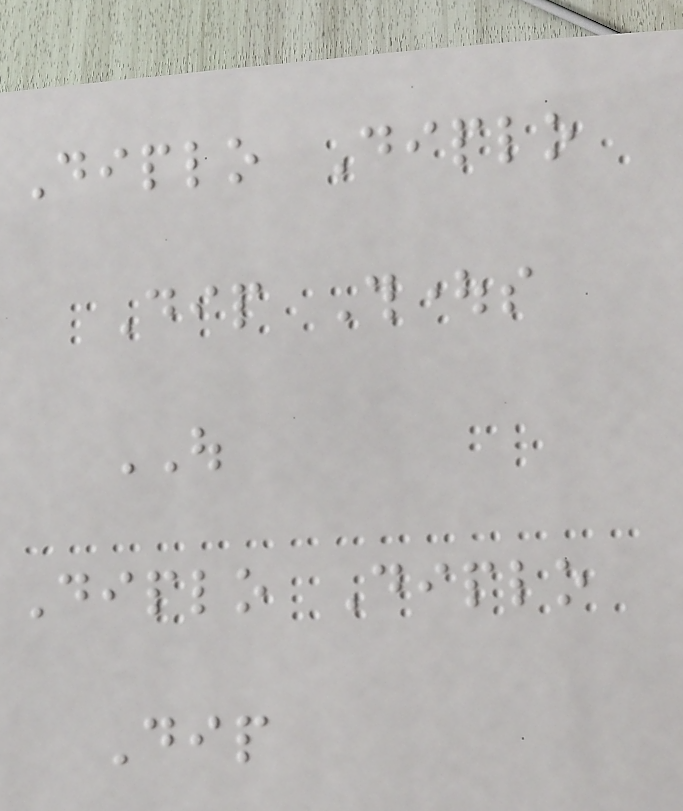Diplo Diplo
Dip Thoughts
OUT
Diplo Diplo
Dip
